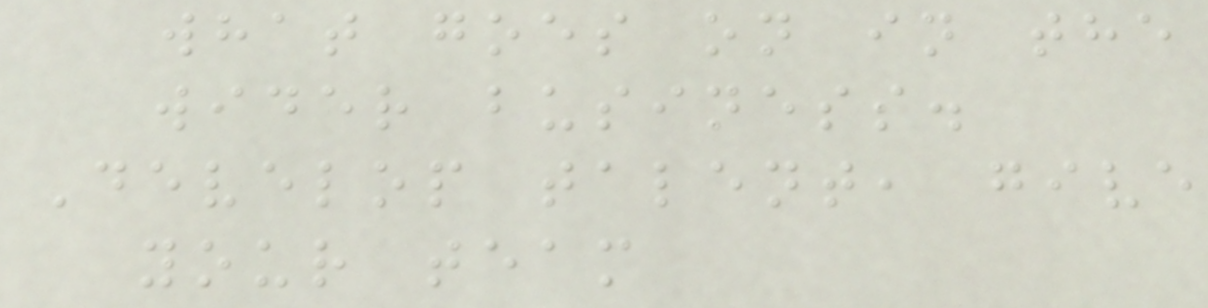what goes on in the
wider business.
Develop talent, give
your team
